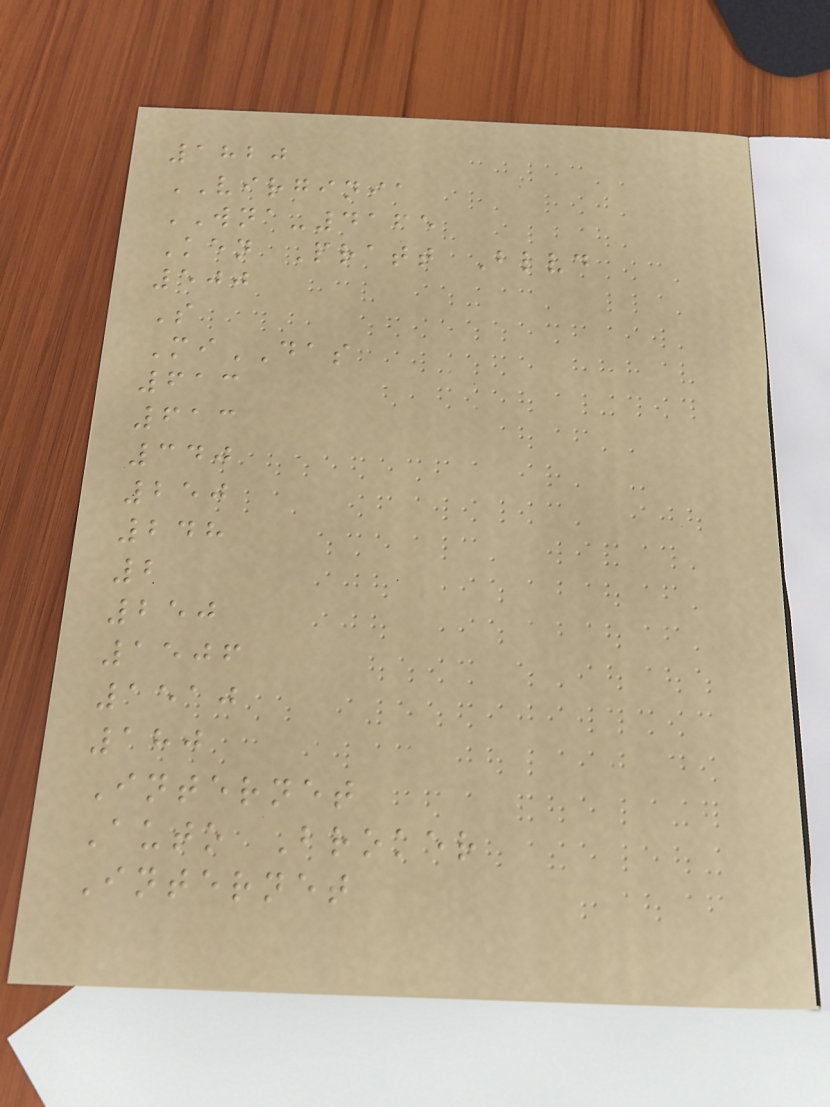1820
VIRGINIA
WNA-4165
Ken Pratt Blvd
500
S
MiDAS
613
613
340
250
248
2
250
1506
1510
180
Internet
Auto Broker
Internet
